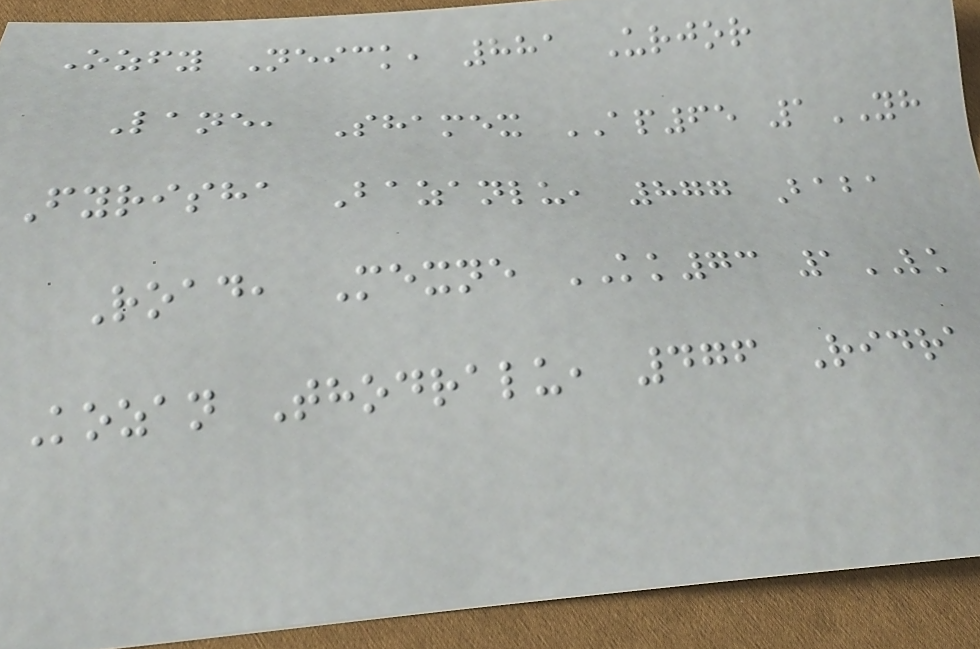Ozfy Neick, 881 Urjor
Lane, Shamex AP65 1YH
Fyrisha Bazanlu, 877 Baba
Road, Mexne KK73 1LK
Kozan Thodralu, 476 Ridra
